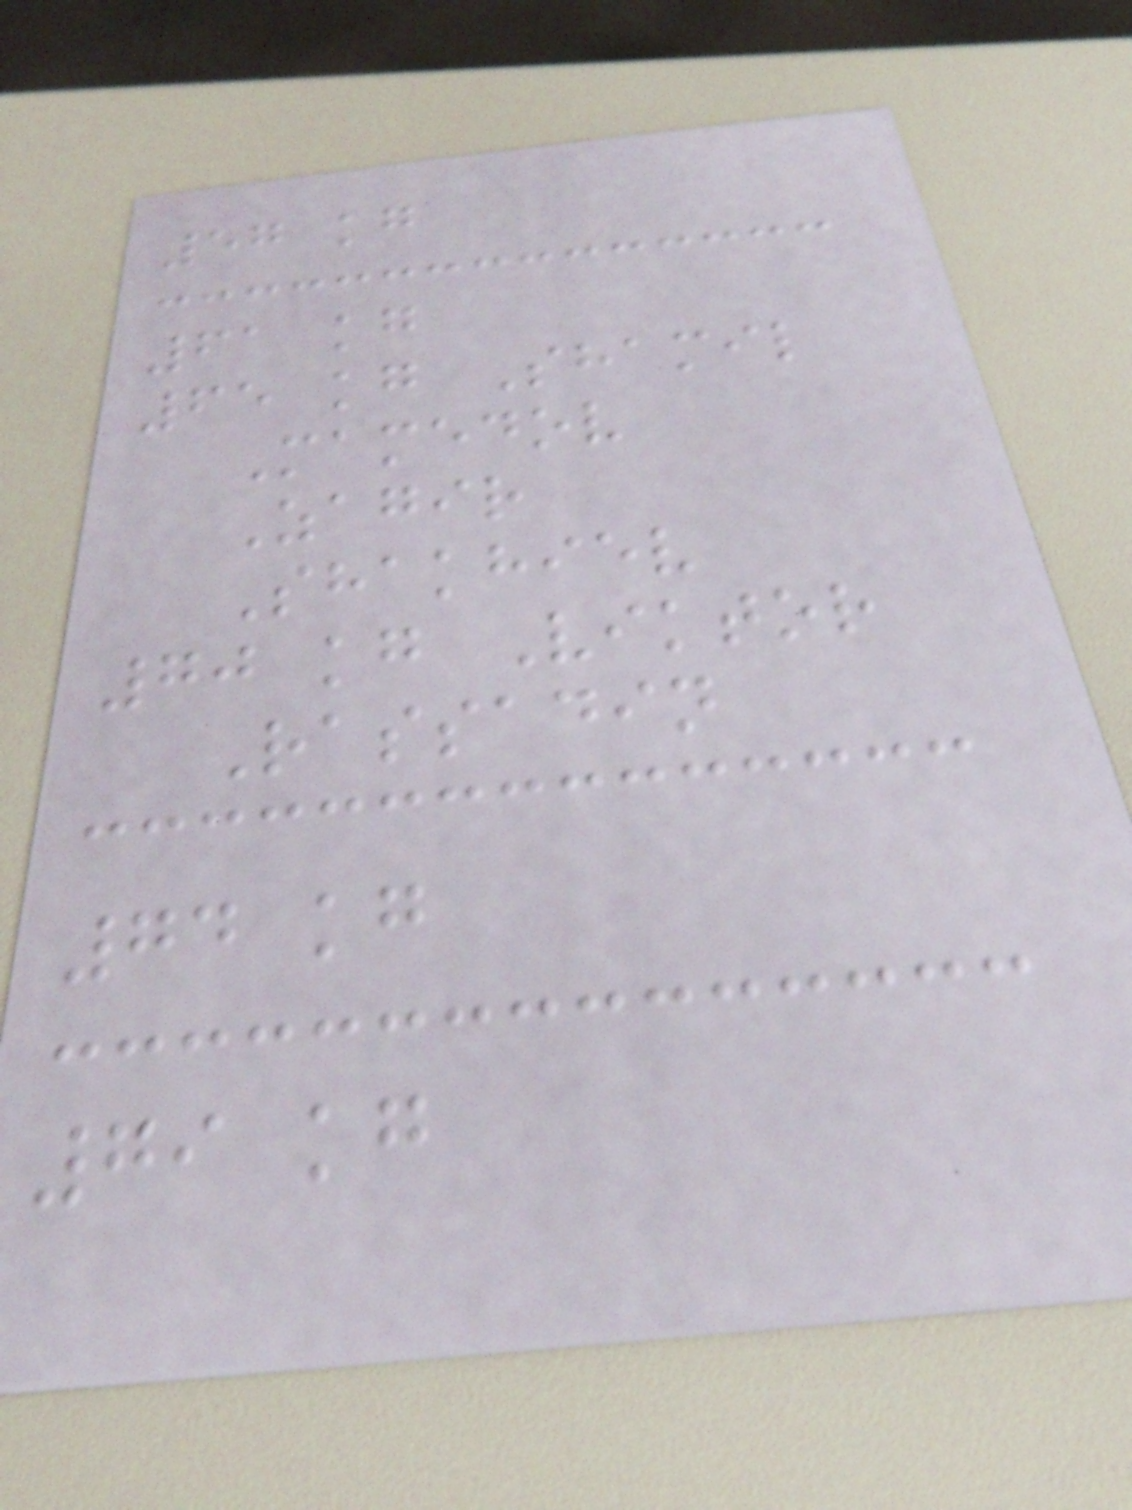57 kg
61 kg
65 kg Shamil
Mamedov
Zagir
Shakhiev
70 kg Viktor
Rassadin
74 kg
79 kg
